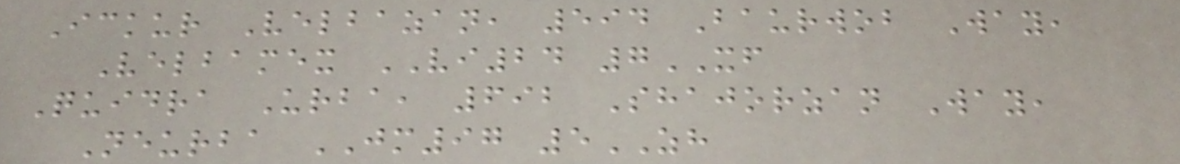Ickur Velbazan, 594 Baurwob Way,
Velbamex VI24 7XF
Quidra Urba, 692 Shajorzan Way,
Neurba JM97 5ZH
